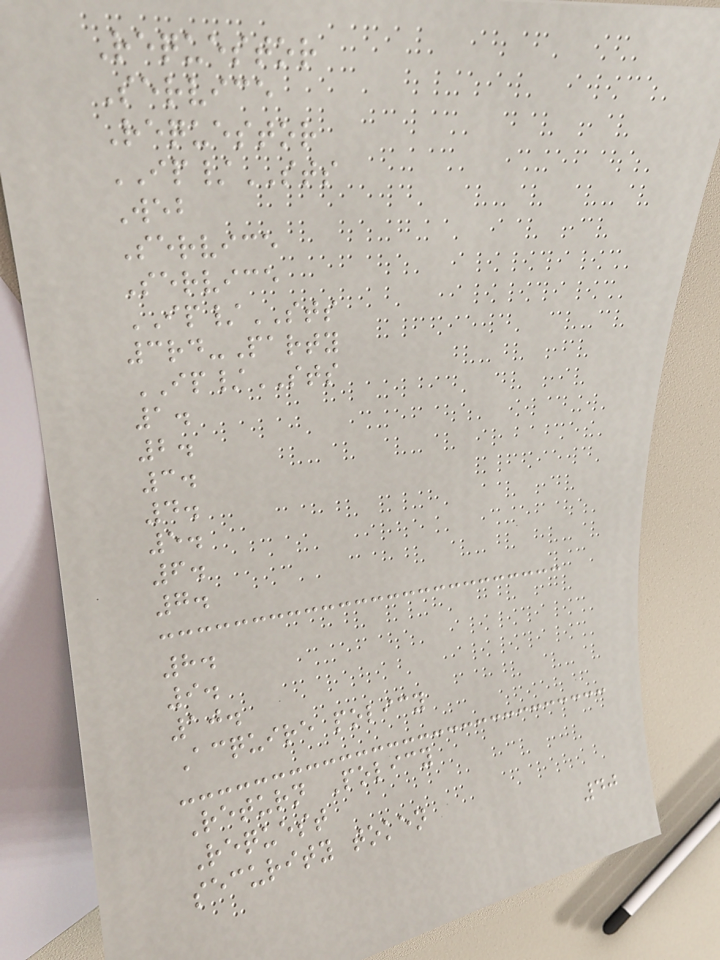Requestor
Service
Requestor
IP/STS
Web
Service
Service
IP/STS
3rd-Party
IP/STS
1.
2.
3.
4.
5.
6.
7.
8.
9.
10.
Acquire policy
Return Policy
Request
security token
40
